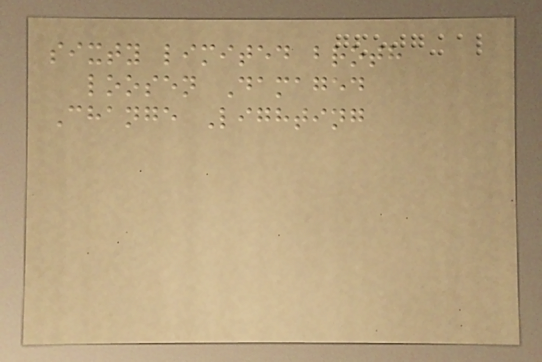sixty limited broth
loosen Damaged
Change Lighting
